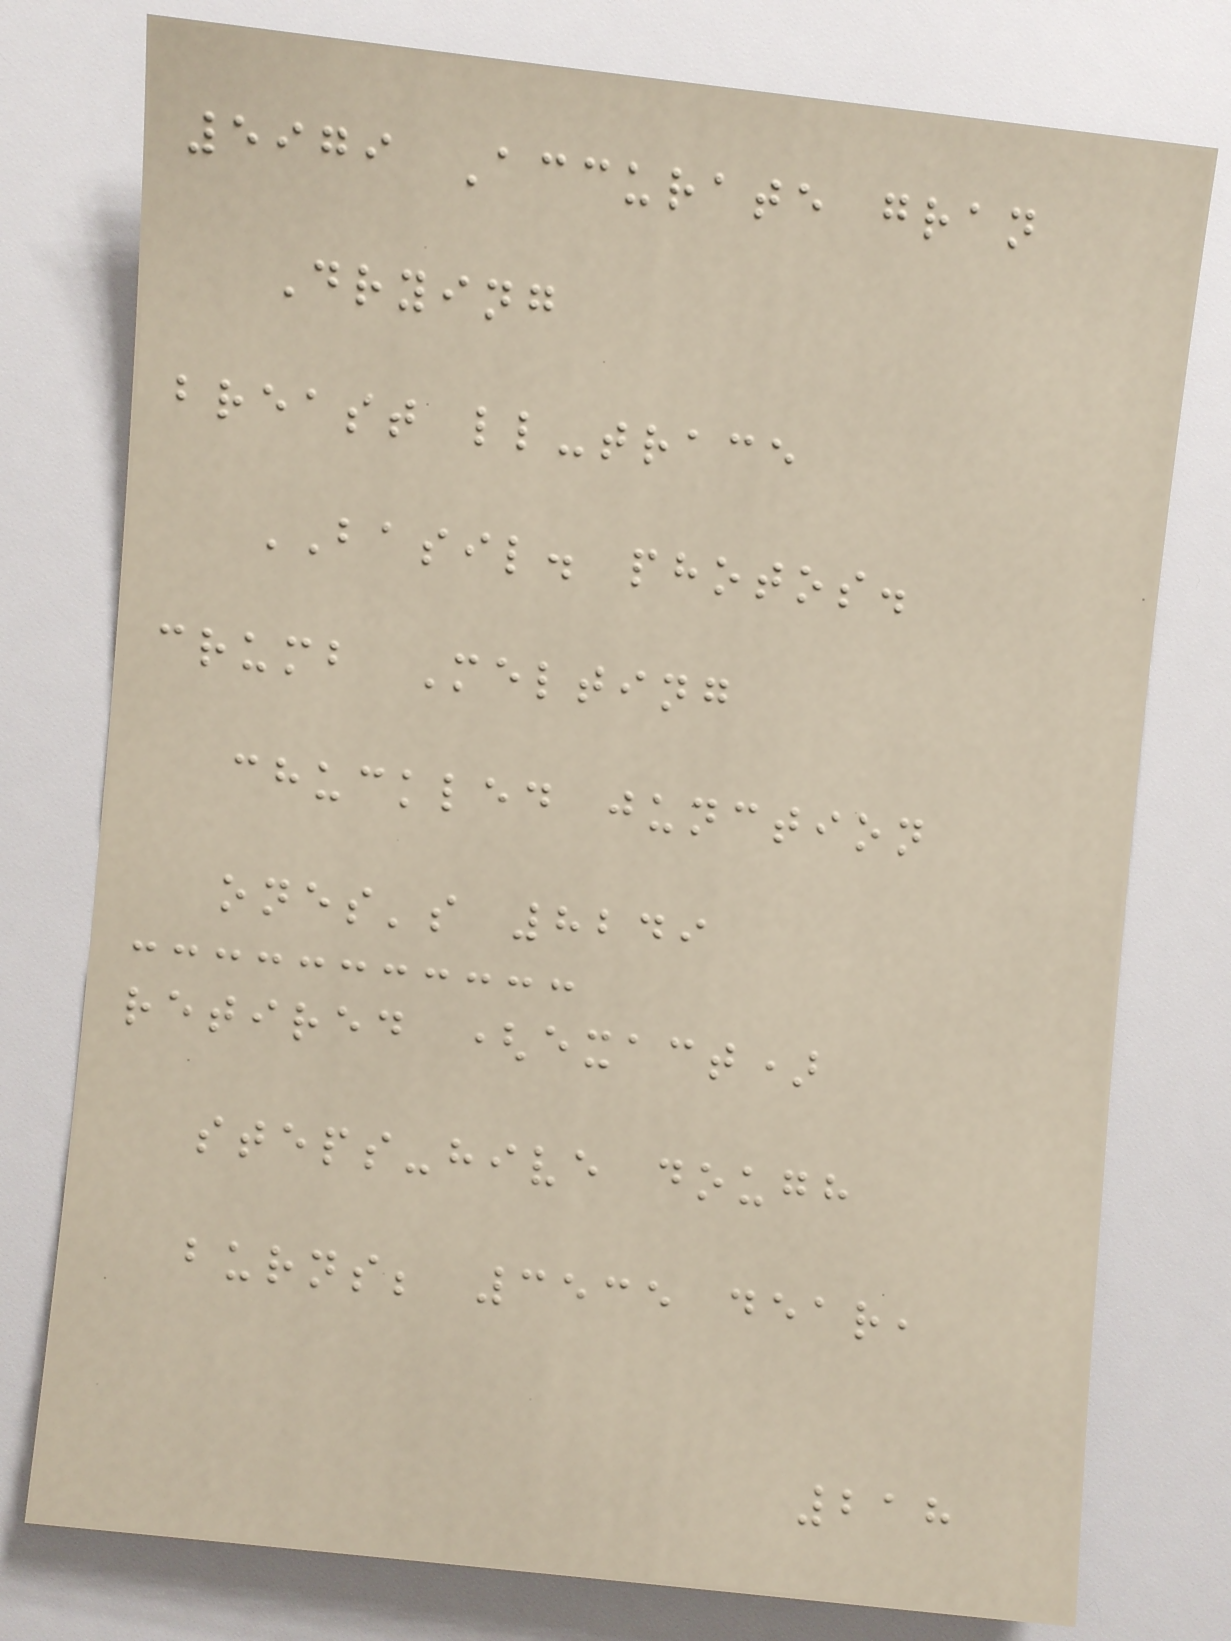5979 Accurate gran
Drying
breast ll-trace
BASIL. photos.
crumb Melting
chuckled junction
ones's 8249
retired (exact)
steps-hive dough
burns; 3535 dear,
218
